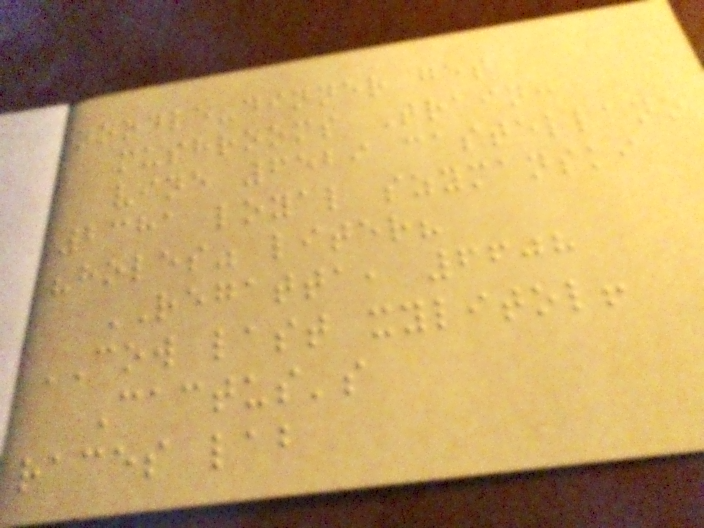noodle-dinner get
mushrooms Train:
vine 6529 castellano
2381 loyal szymanski
"holes" liter?
REGATTA, 6608
COW last xylitol!
Cactus's
races lab
